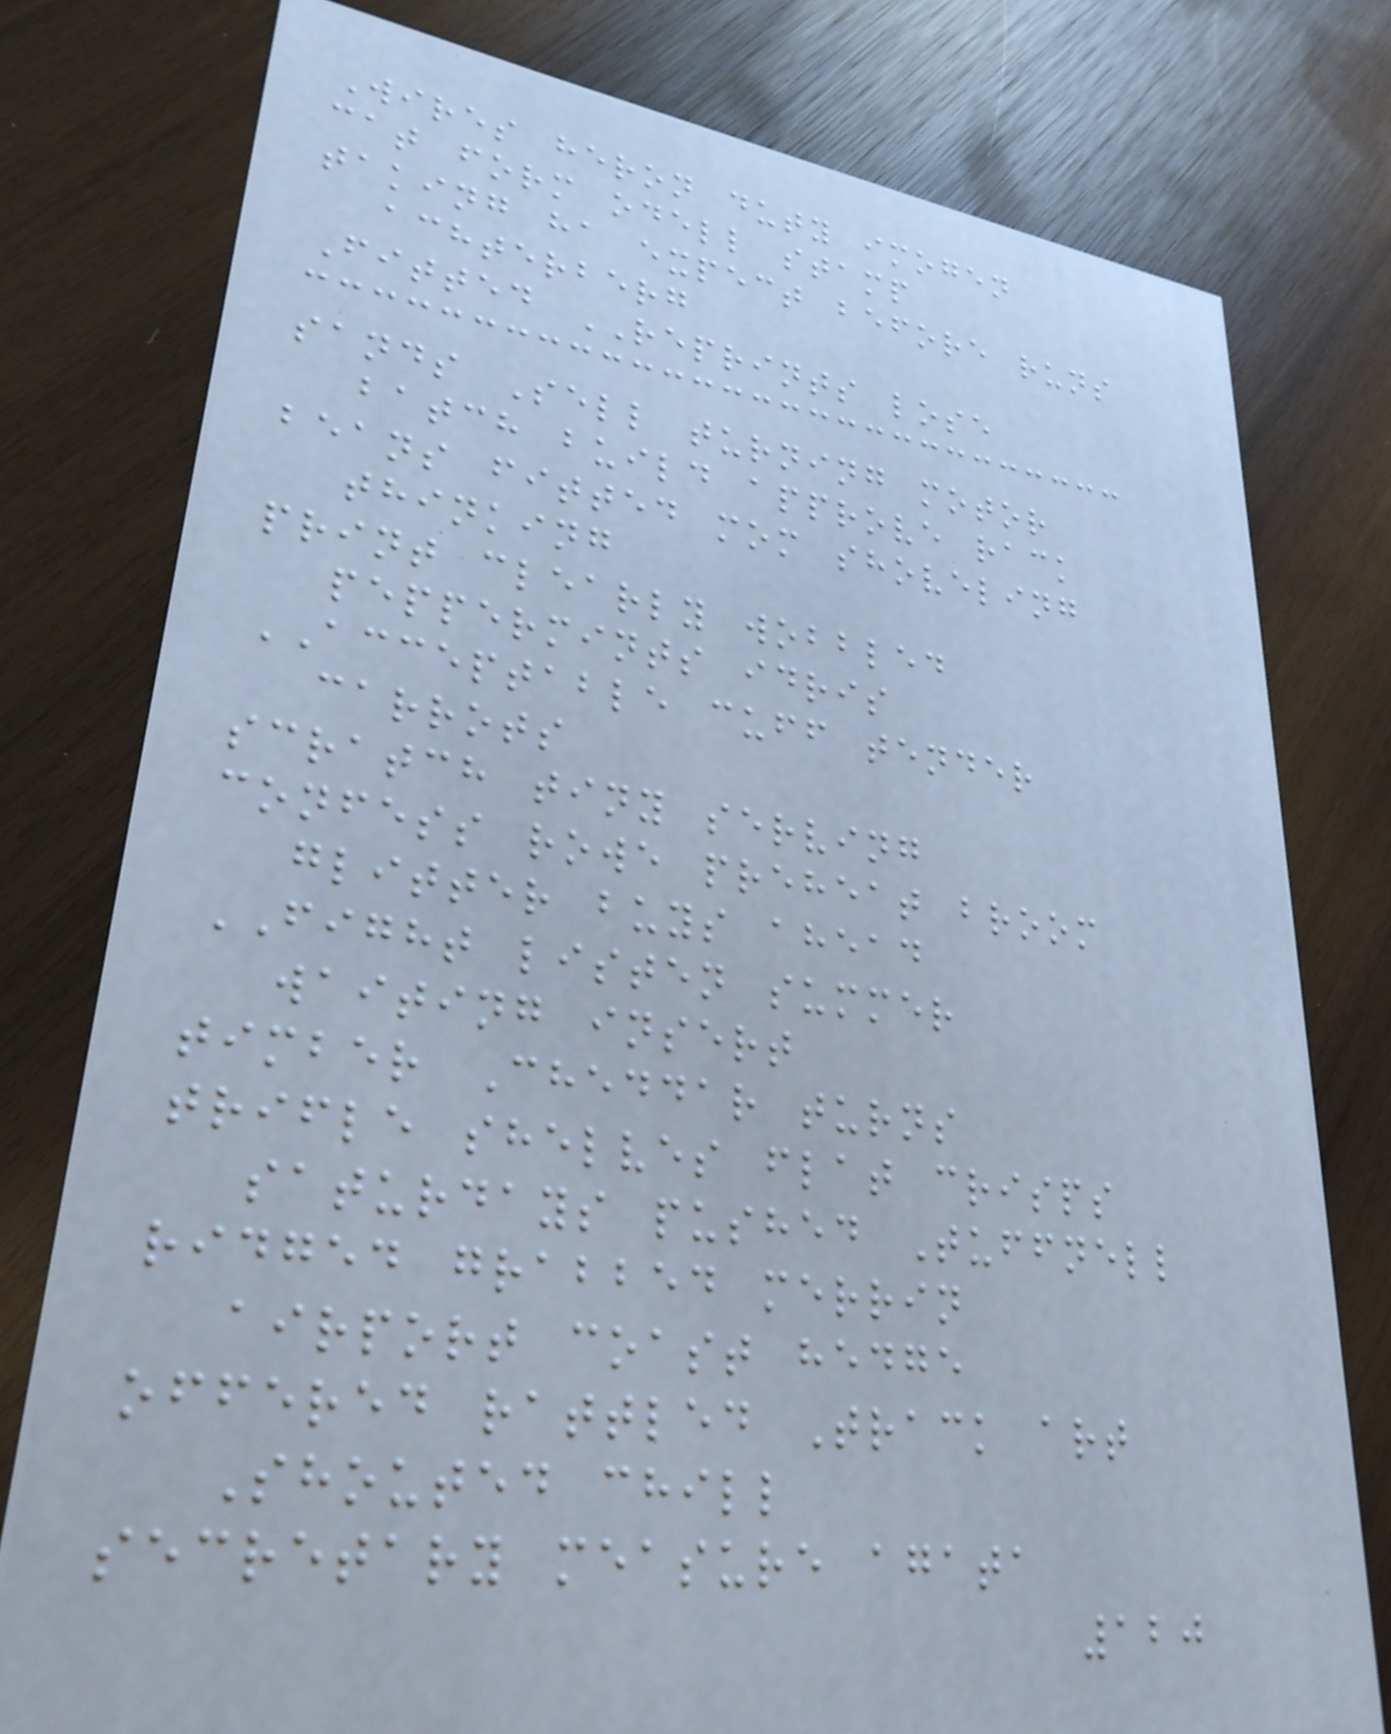Wires heron duty imogen
cat form odell stamp
taking ha expect before runs
achterberg
Fitted REPRINTS lose
sands Sell turning motor
batch build approve rack
beans fitted mom shoveling
thinking
print clearly wobbled
peppermints idris
ACCEPTABLE cuff tender
carrots
scratch tiny serving
confess rowe preheat broom
glitter buys ahead
FIGHT listen summer
waiting insert
timber Cheddar turns
trifle shelves flat crisps
saturdays pushed Tuffnell
ridged grabbed merrin
airport coast hedge
offered rattled Track art
Shouted chill
secretary measure agata
120
